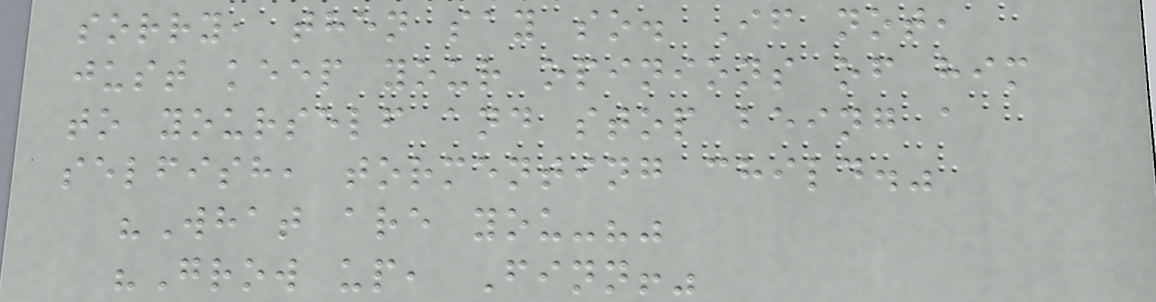sorry, then say so. If not,
just keep your opinions of him
to yourself and stop being a
selfish, tormenting child."
"What are you-?"
"Grow up, Finn!"
